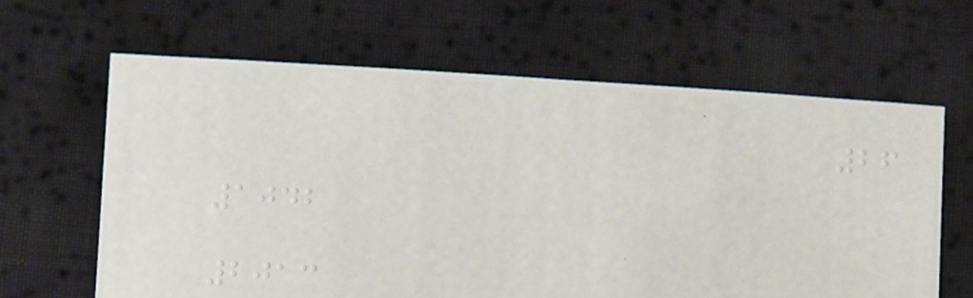26
1042
2013
